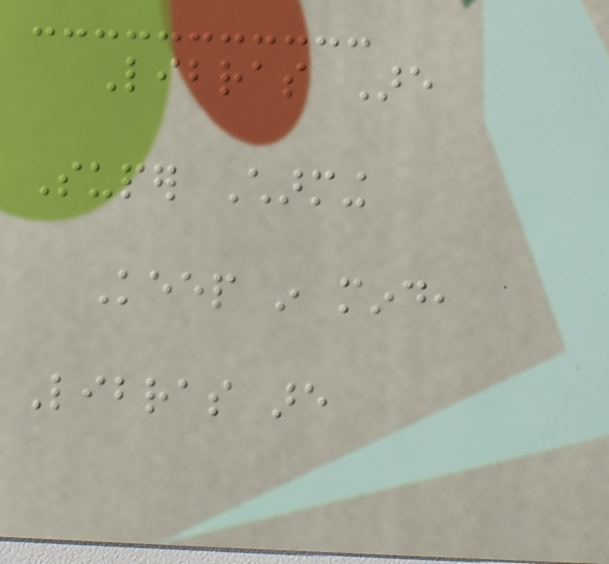Libras Are
Super Charming
Keep in mind,
Libras are
